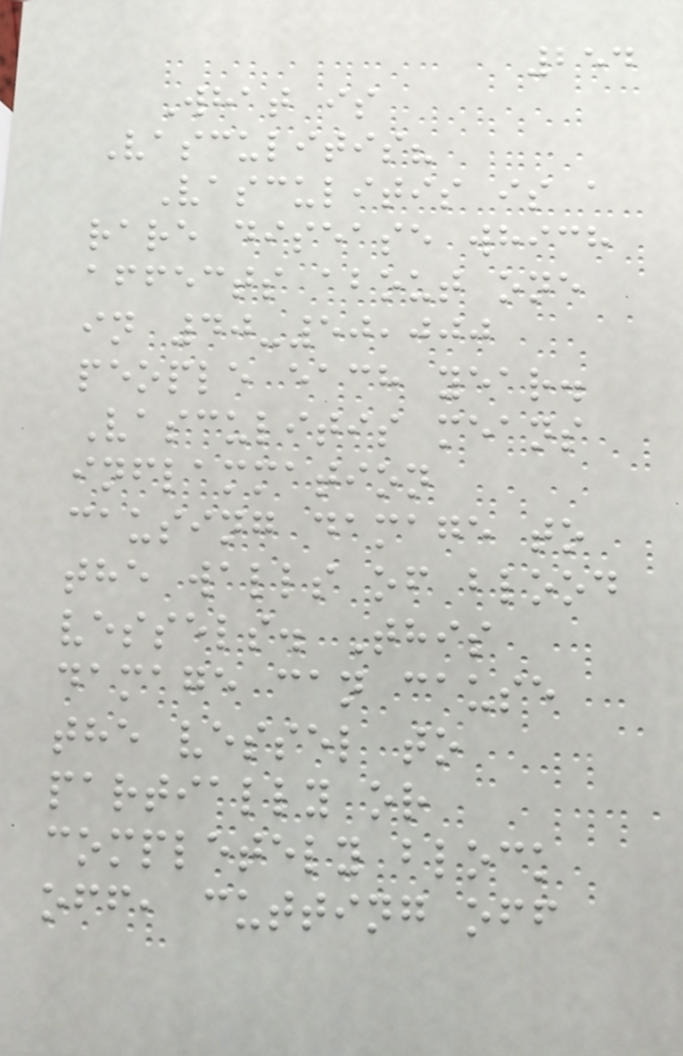254
What is
Vasculitis?
Vasculitis is a
rare disease which
affects about one
in 40-50,000
people each year.
Vasculitis means
inflammation
causing damage to
the walls of blood
vessels. This
damage can cause
the vessel to
partially or
completely block
off, cutting off
